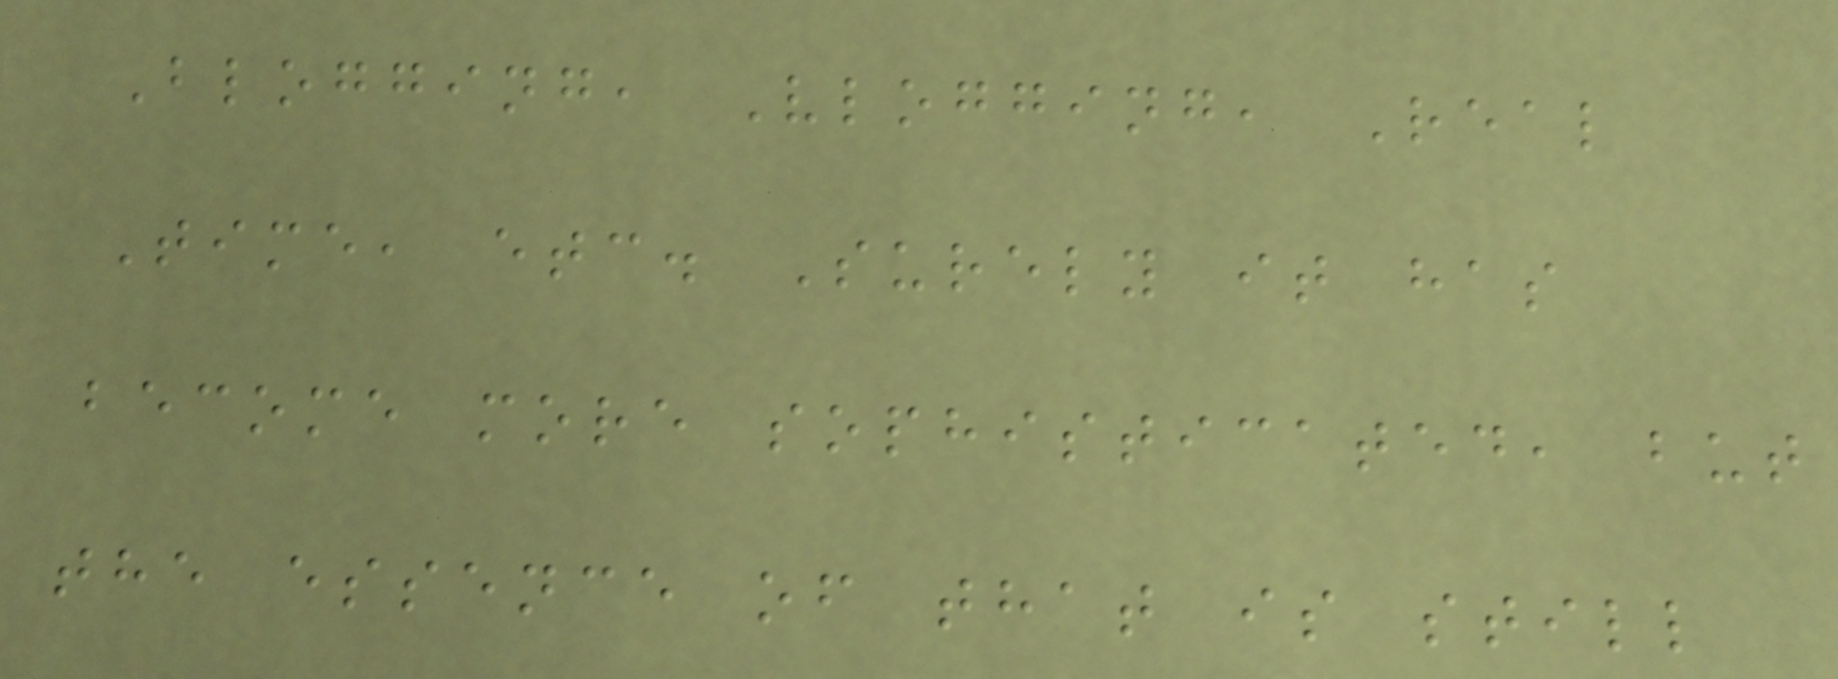Blogging, Vlogging, Real
Time, etc. Surely it has
become more sophisticated, but
the essence of that is still
